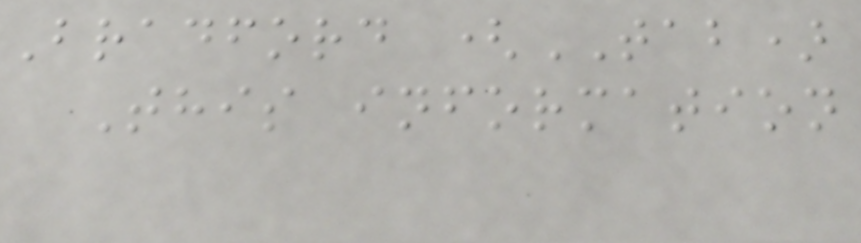Bradford (TAB)
This information
